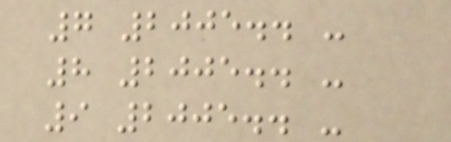7 2005.. -
8 2005.. -
9 2005.. -
